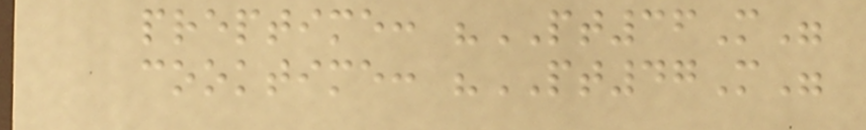preptime: "PT36M"
cooktime: "PT47M"
